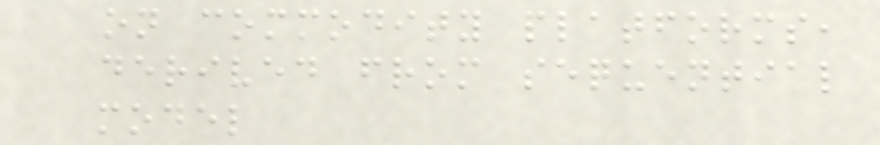on commodity platforms,
derived from sequential
model
